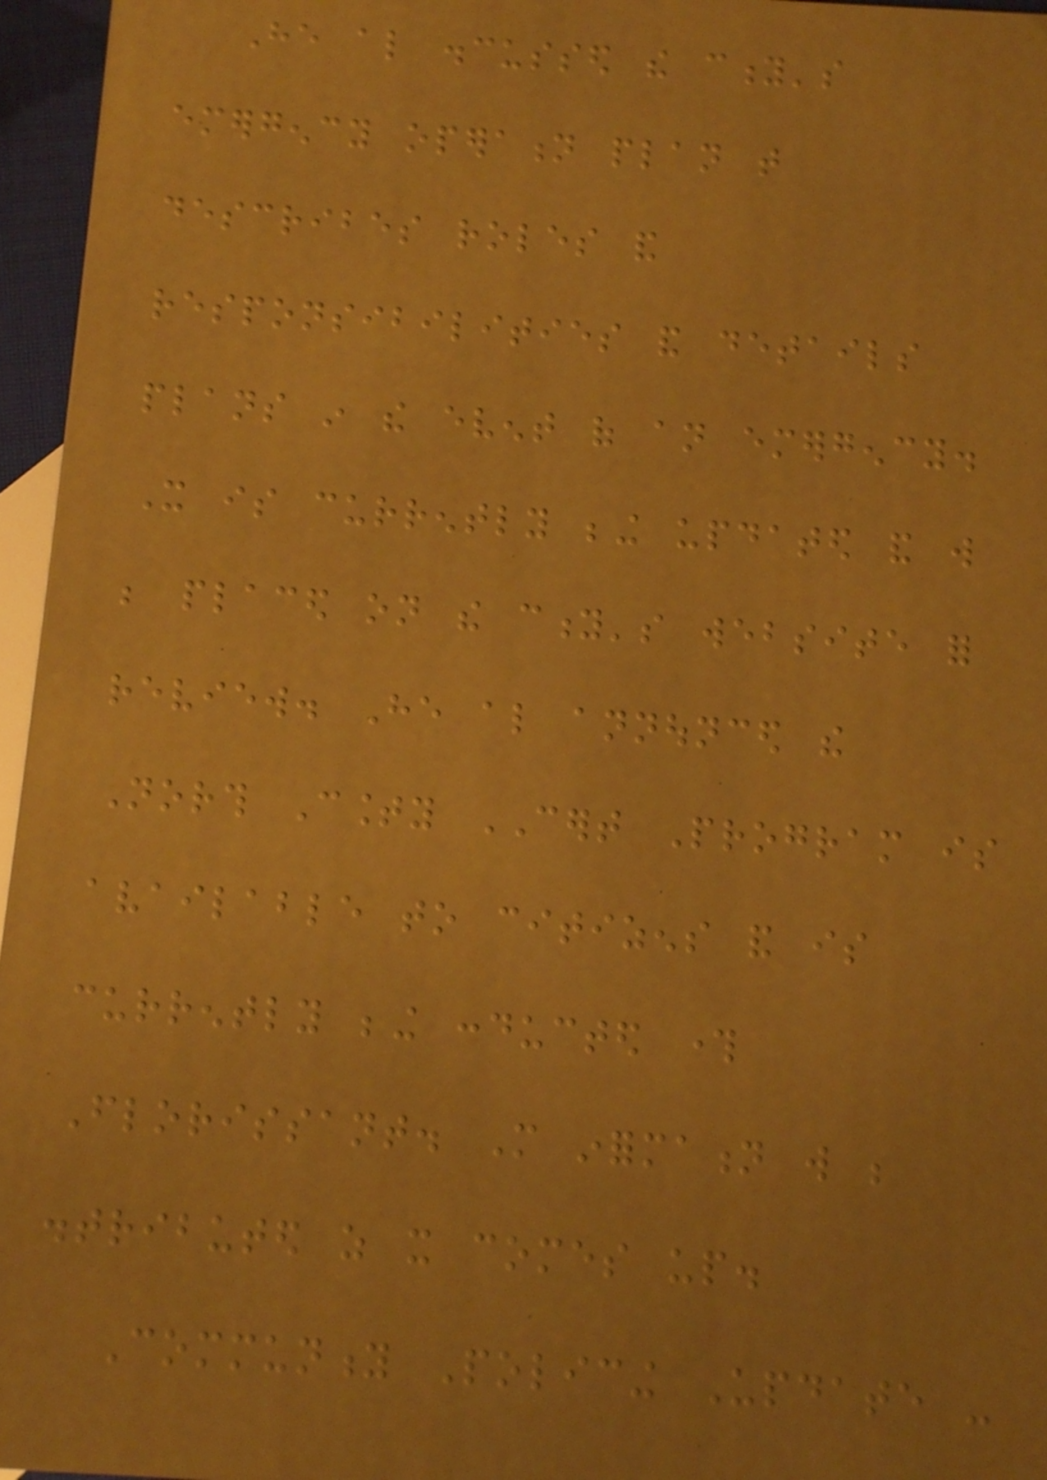He also discussed the city's
emergency operation plan that
describes roles and
responsibilities and details
plans in the event of an emergency.
It is currently being updated and will
be placed on the city's website for
review. He also announced the
North County CERT Program is
available to citizens and is
currently being conducted through
Florissant. More information will be
distributed as it comes up.
Community Policing Update -
